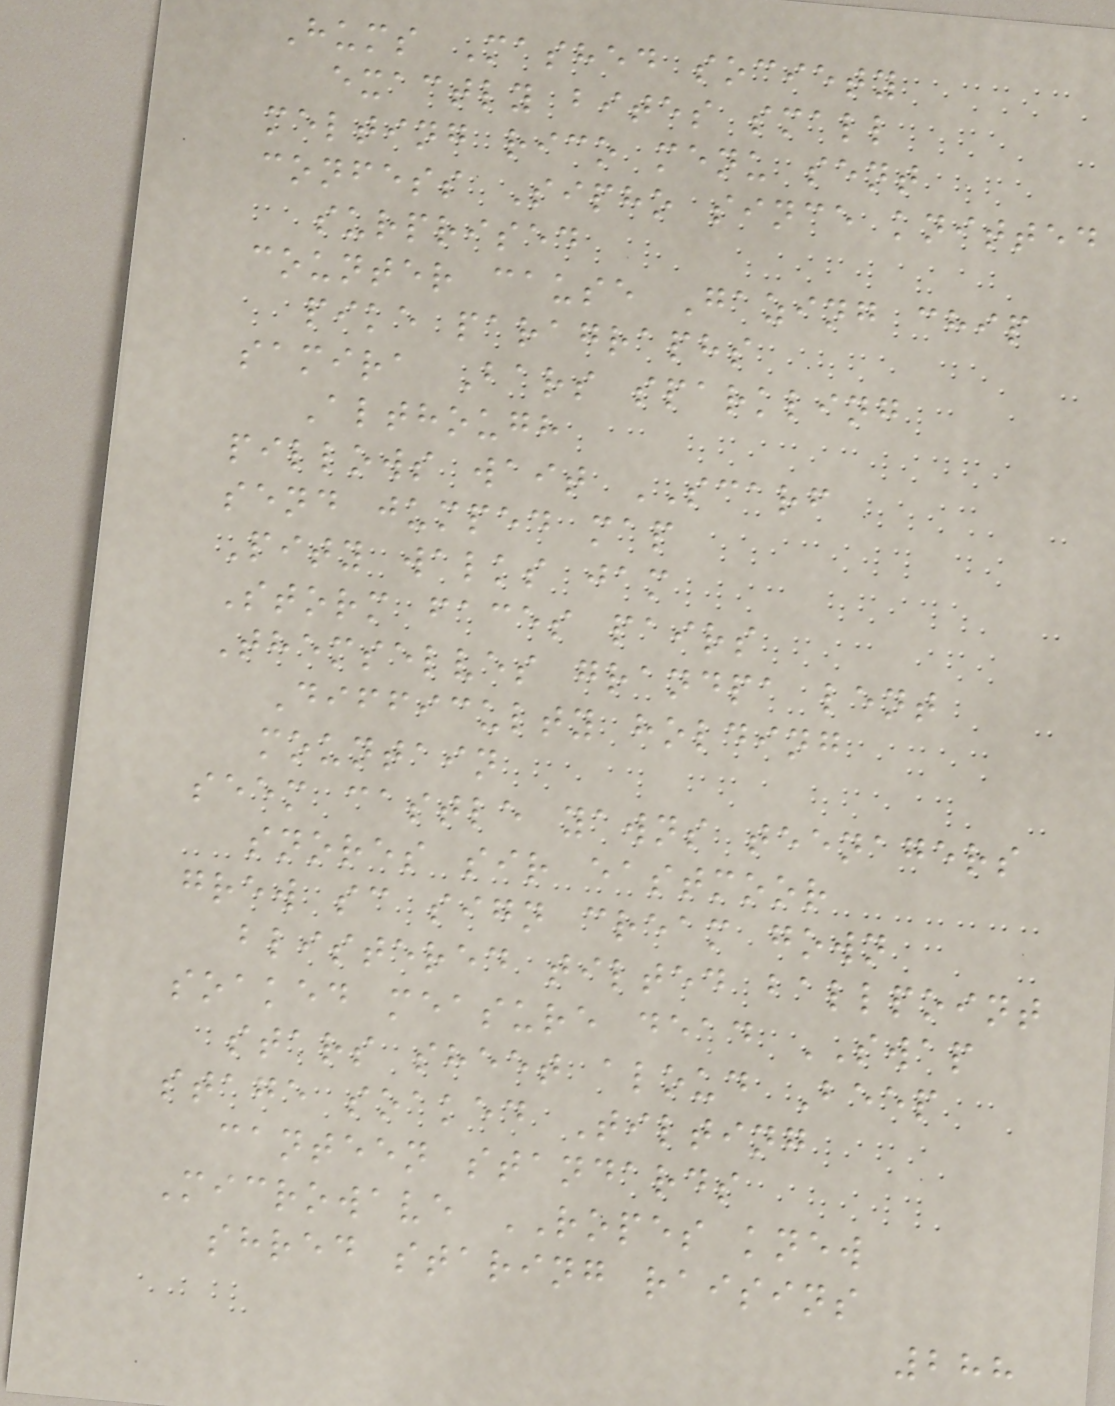Hums Mashed society
exactly bites small
melting rico menu sent
confess Sipho since knitted
surprised
counter cause Gazing chip
pike paragraphs
samira Bars sparkling
Although
pillows wait SCARF
send jumped map
Pity walks jam
Storm faces pairs
Themselves grandpa lent
Difficulty holding
mountain
seem castle yawns teenagers
snores sir eastmoor
grew sc sign cream gown
blistered tilted ballpoint
soaked measure dead SWAP
stars sheet aloud Beep
stage soaked Tilting
canteen standards
Microwave ROPES knew
shred staring raisins
288
